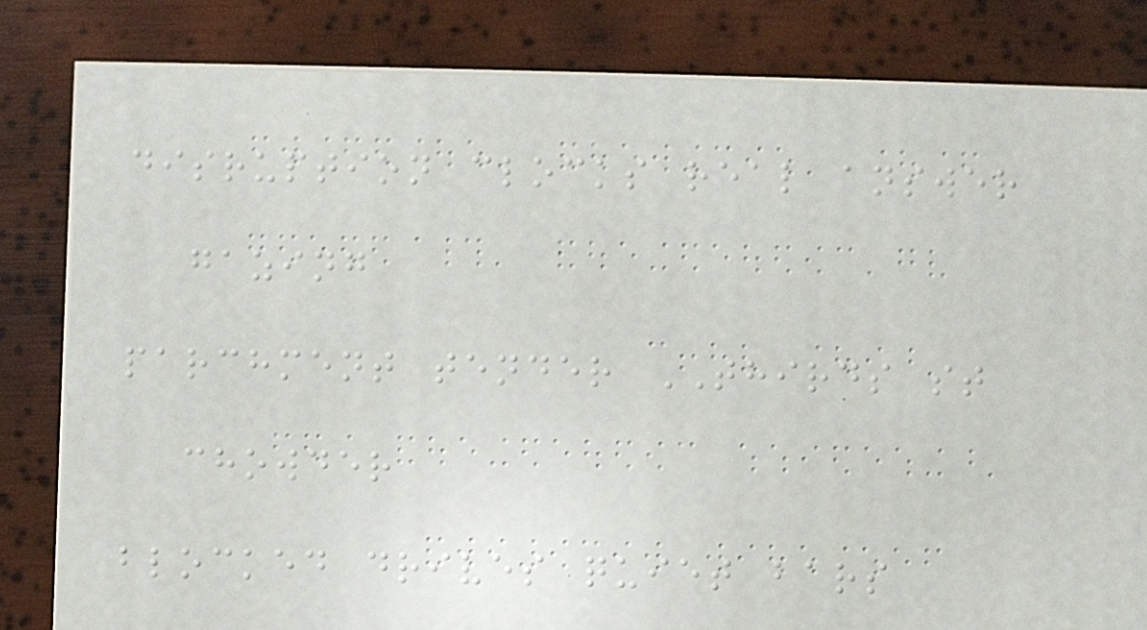disruption clocks real answer
gazing
parchment tender THIRDS st
chowder
blocked drives quiet bars
